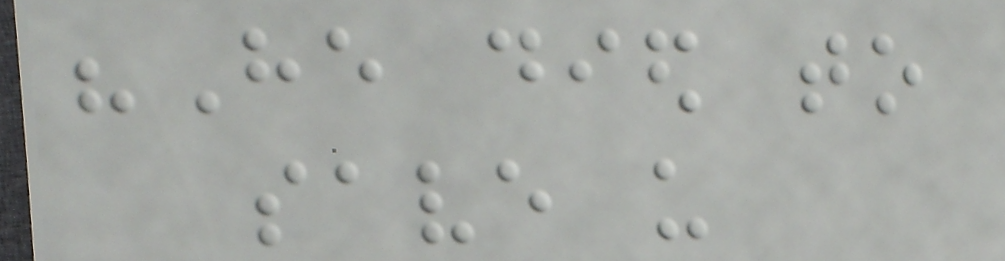"He died to
save us
